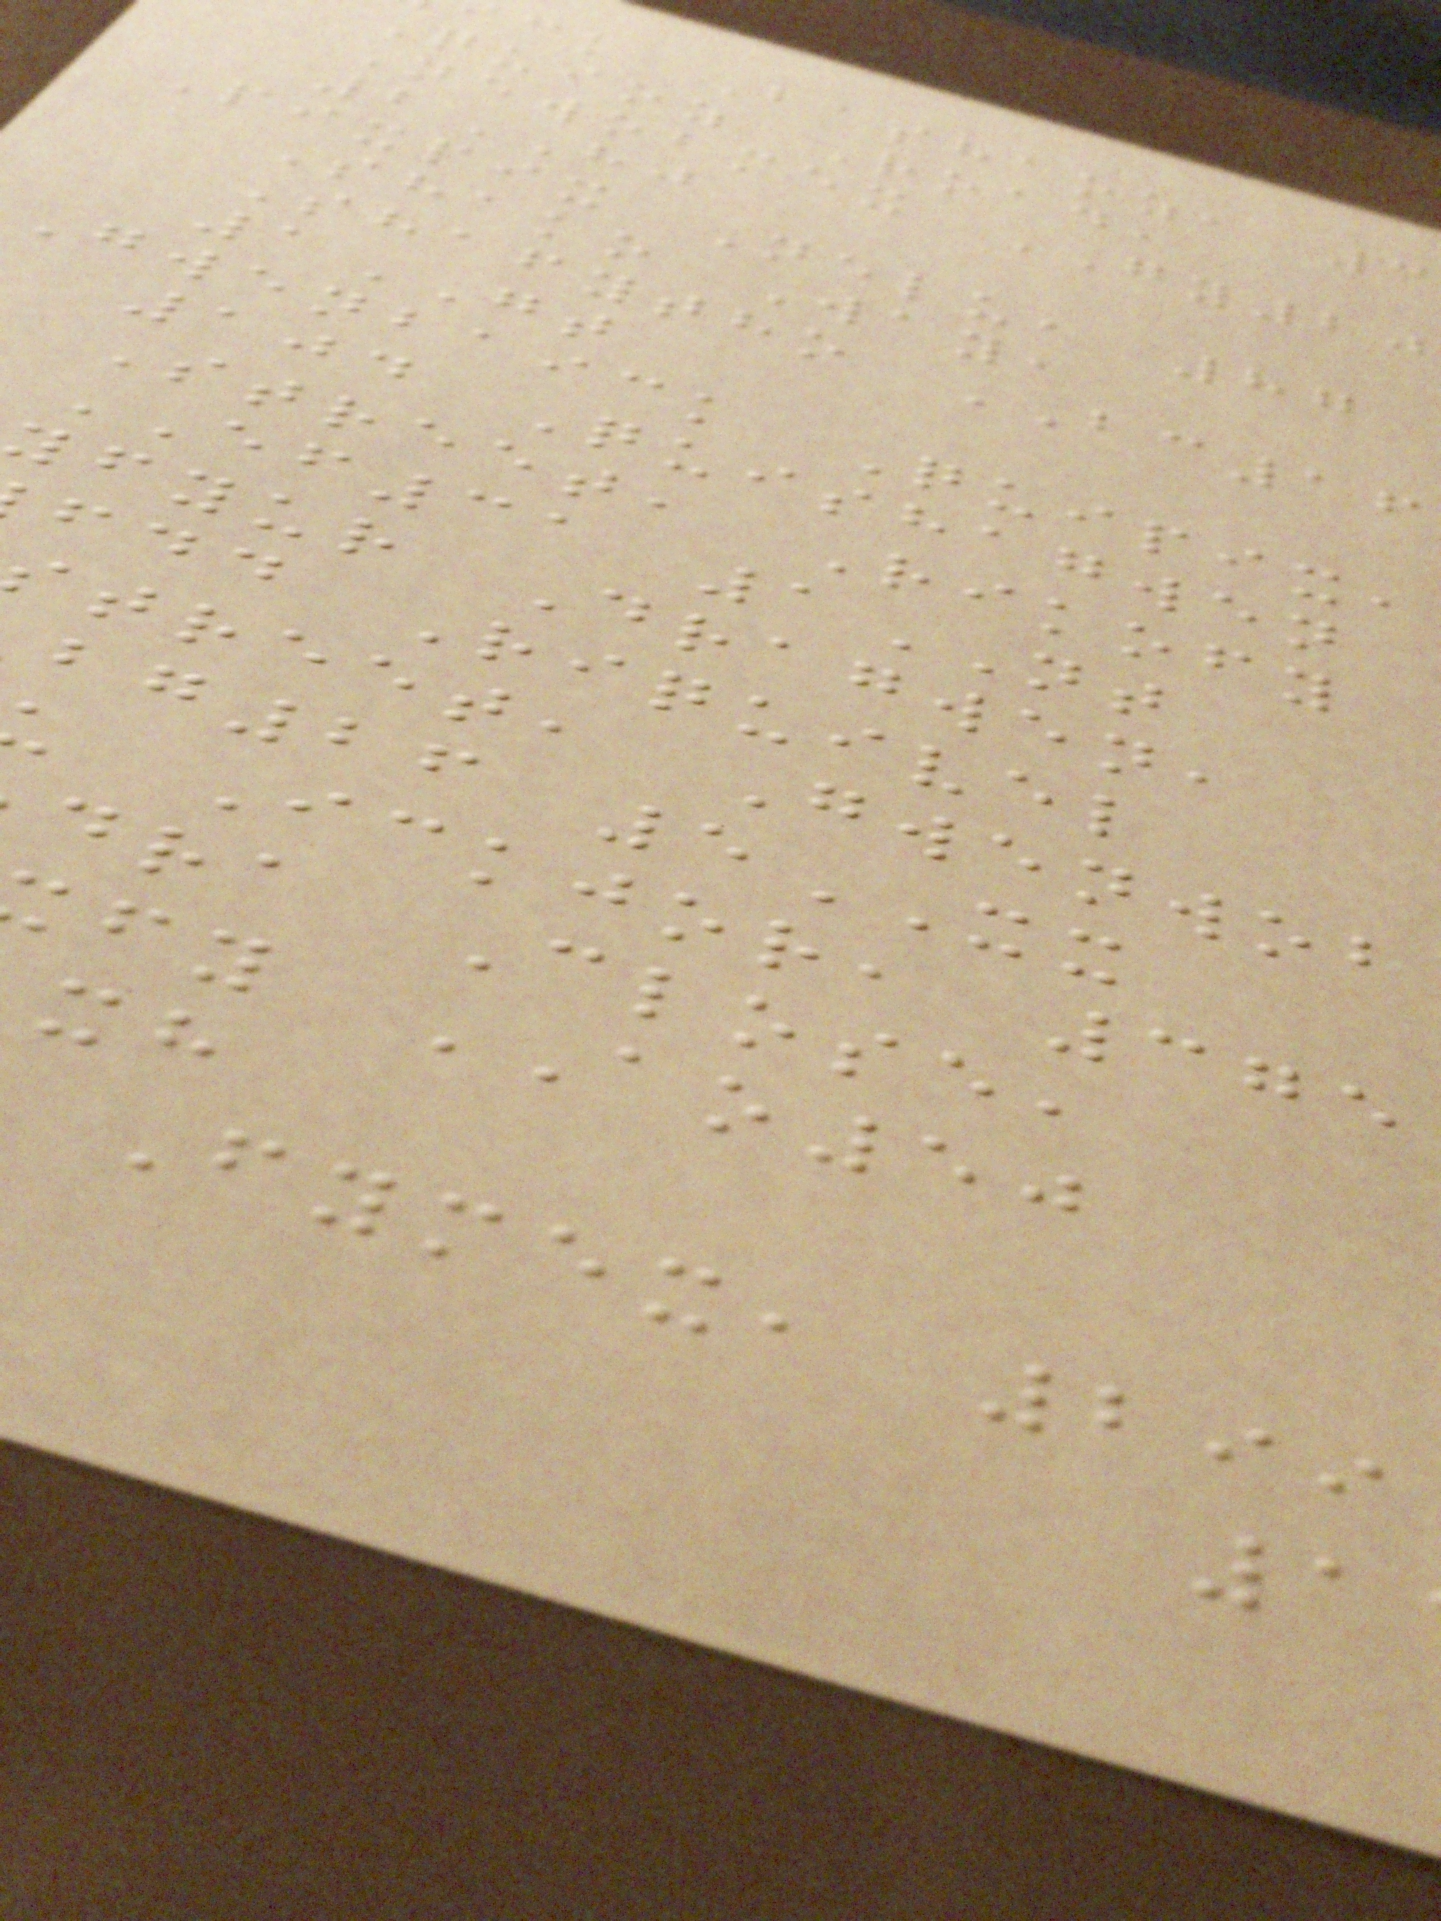ck Bashaoz, 3
Quioz Road,
Newobmex GY20
2HJ
Pixpix Nelu, 87
Shako Way,
Shafytho BC16
1GT
Gwenbaick Quipix,
104 Quishagwen
Street, Rikofy
EF31 1NT
yfyur Dragwen,
fdd Riquivel
treet, Gwenwob
bg26 5XX
Ickjor, 375
dra Close,
fy AO50
Fymex, 299
